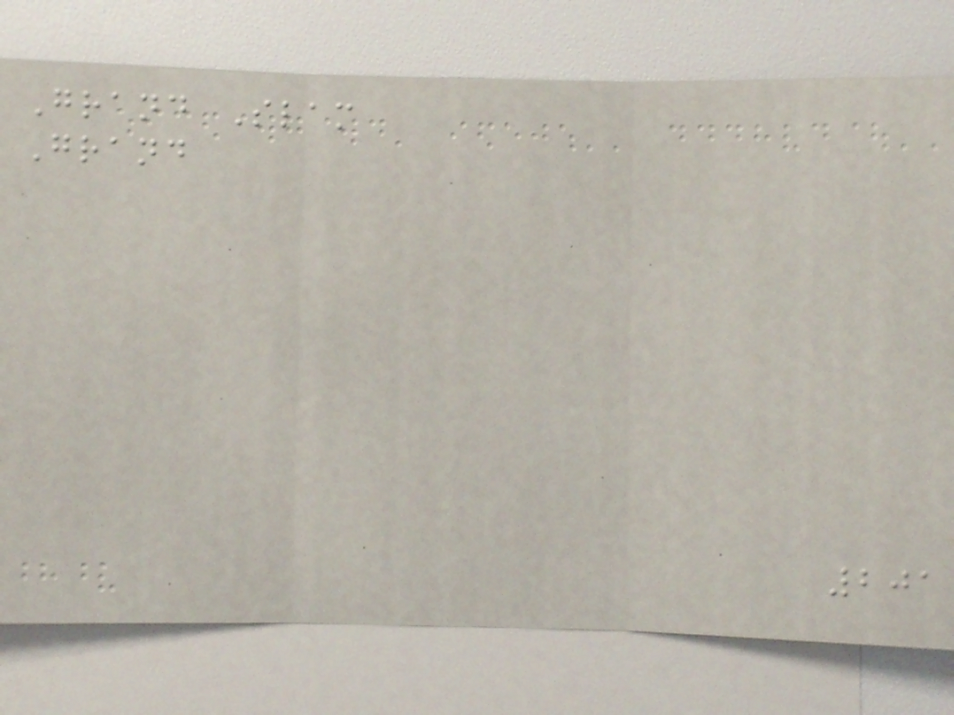Grand Slam
Grand
201
